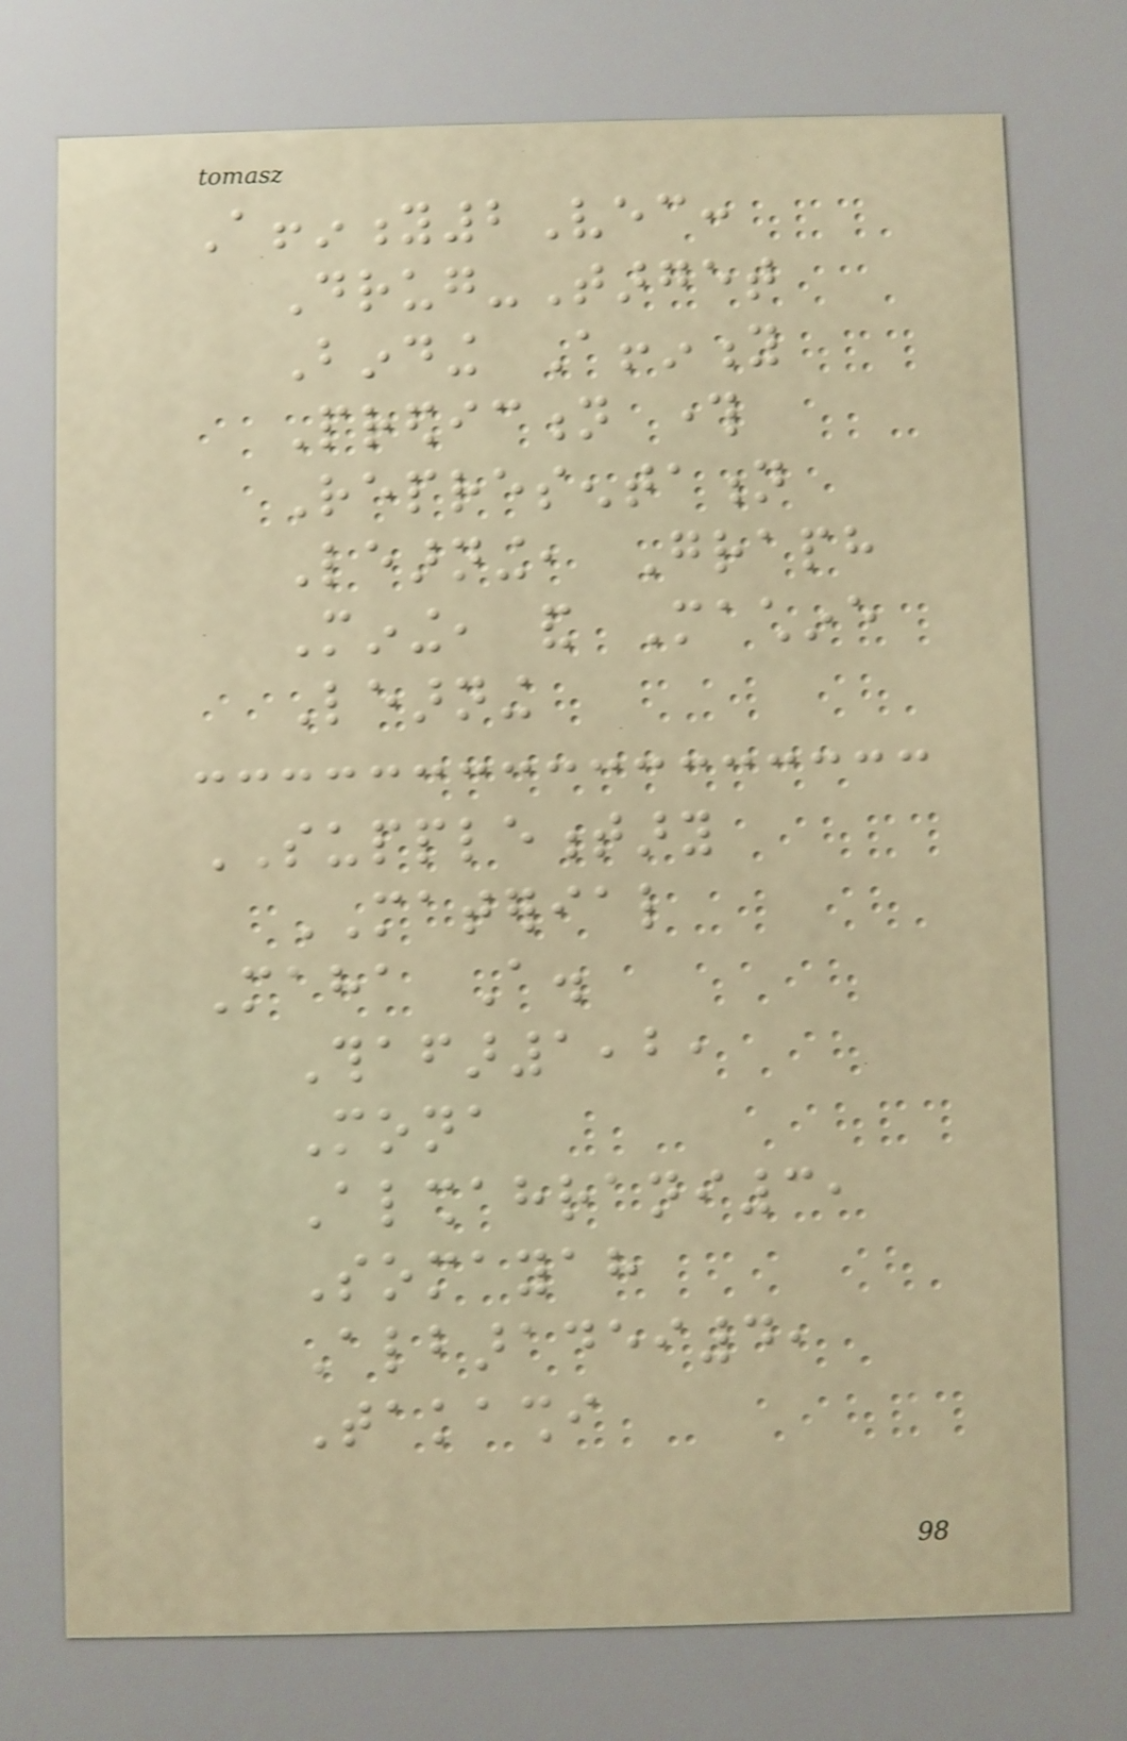Affinity2Vec:
Drug-Target
Binding Affinity
Prediction through
Representation
Learning, Graph
Mining, and Machine
Learning
SUPPLEMENTARY
MATERIAL
Maha A.
Thafar1,2,
Mona
Alshahrani3,
Somayah
Albaradei4,
Takashi
